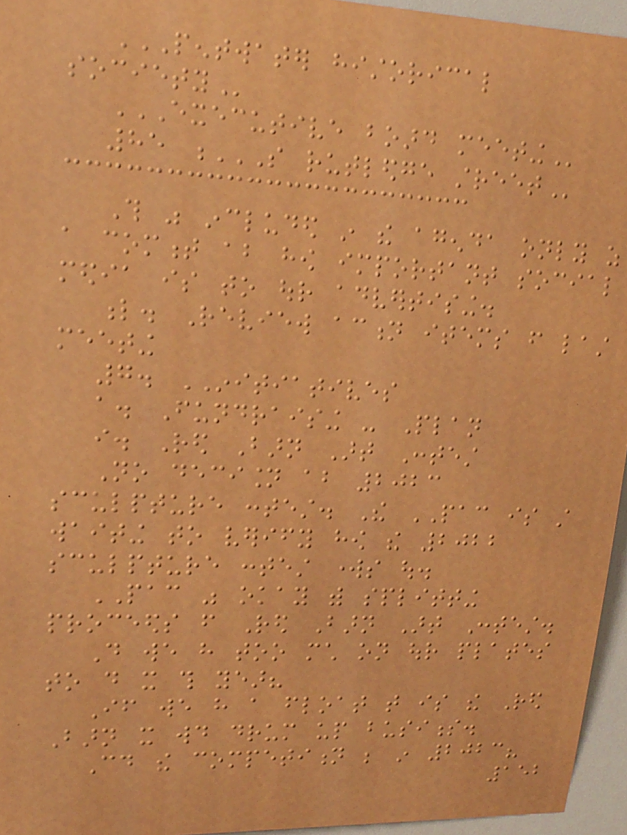PENTWATER HISTORICAL
SOCIETY
EXECUTIVE BOARD MEETING
85 S RUTLEDGE STREET
This was included in the agenda only as
a comment about how important social
media is to our advertising.
l. Review action items from last
meeting
7. INITIATIVES
a. Fundraising - Plan
i. Red Barn Art Contest
No decision about 2023
sculpture contest. The PAC is still
waiting to verify how the 2022
sculpture contest works out.
PAC was okay with splitting
proceeds from Red Barn Art Contest.
Do we have too much on our plates
to do it this year?
If we have a float that is the Red
Barn it would drum up business.
Could the competition be in 2023?
152
